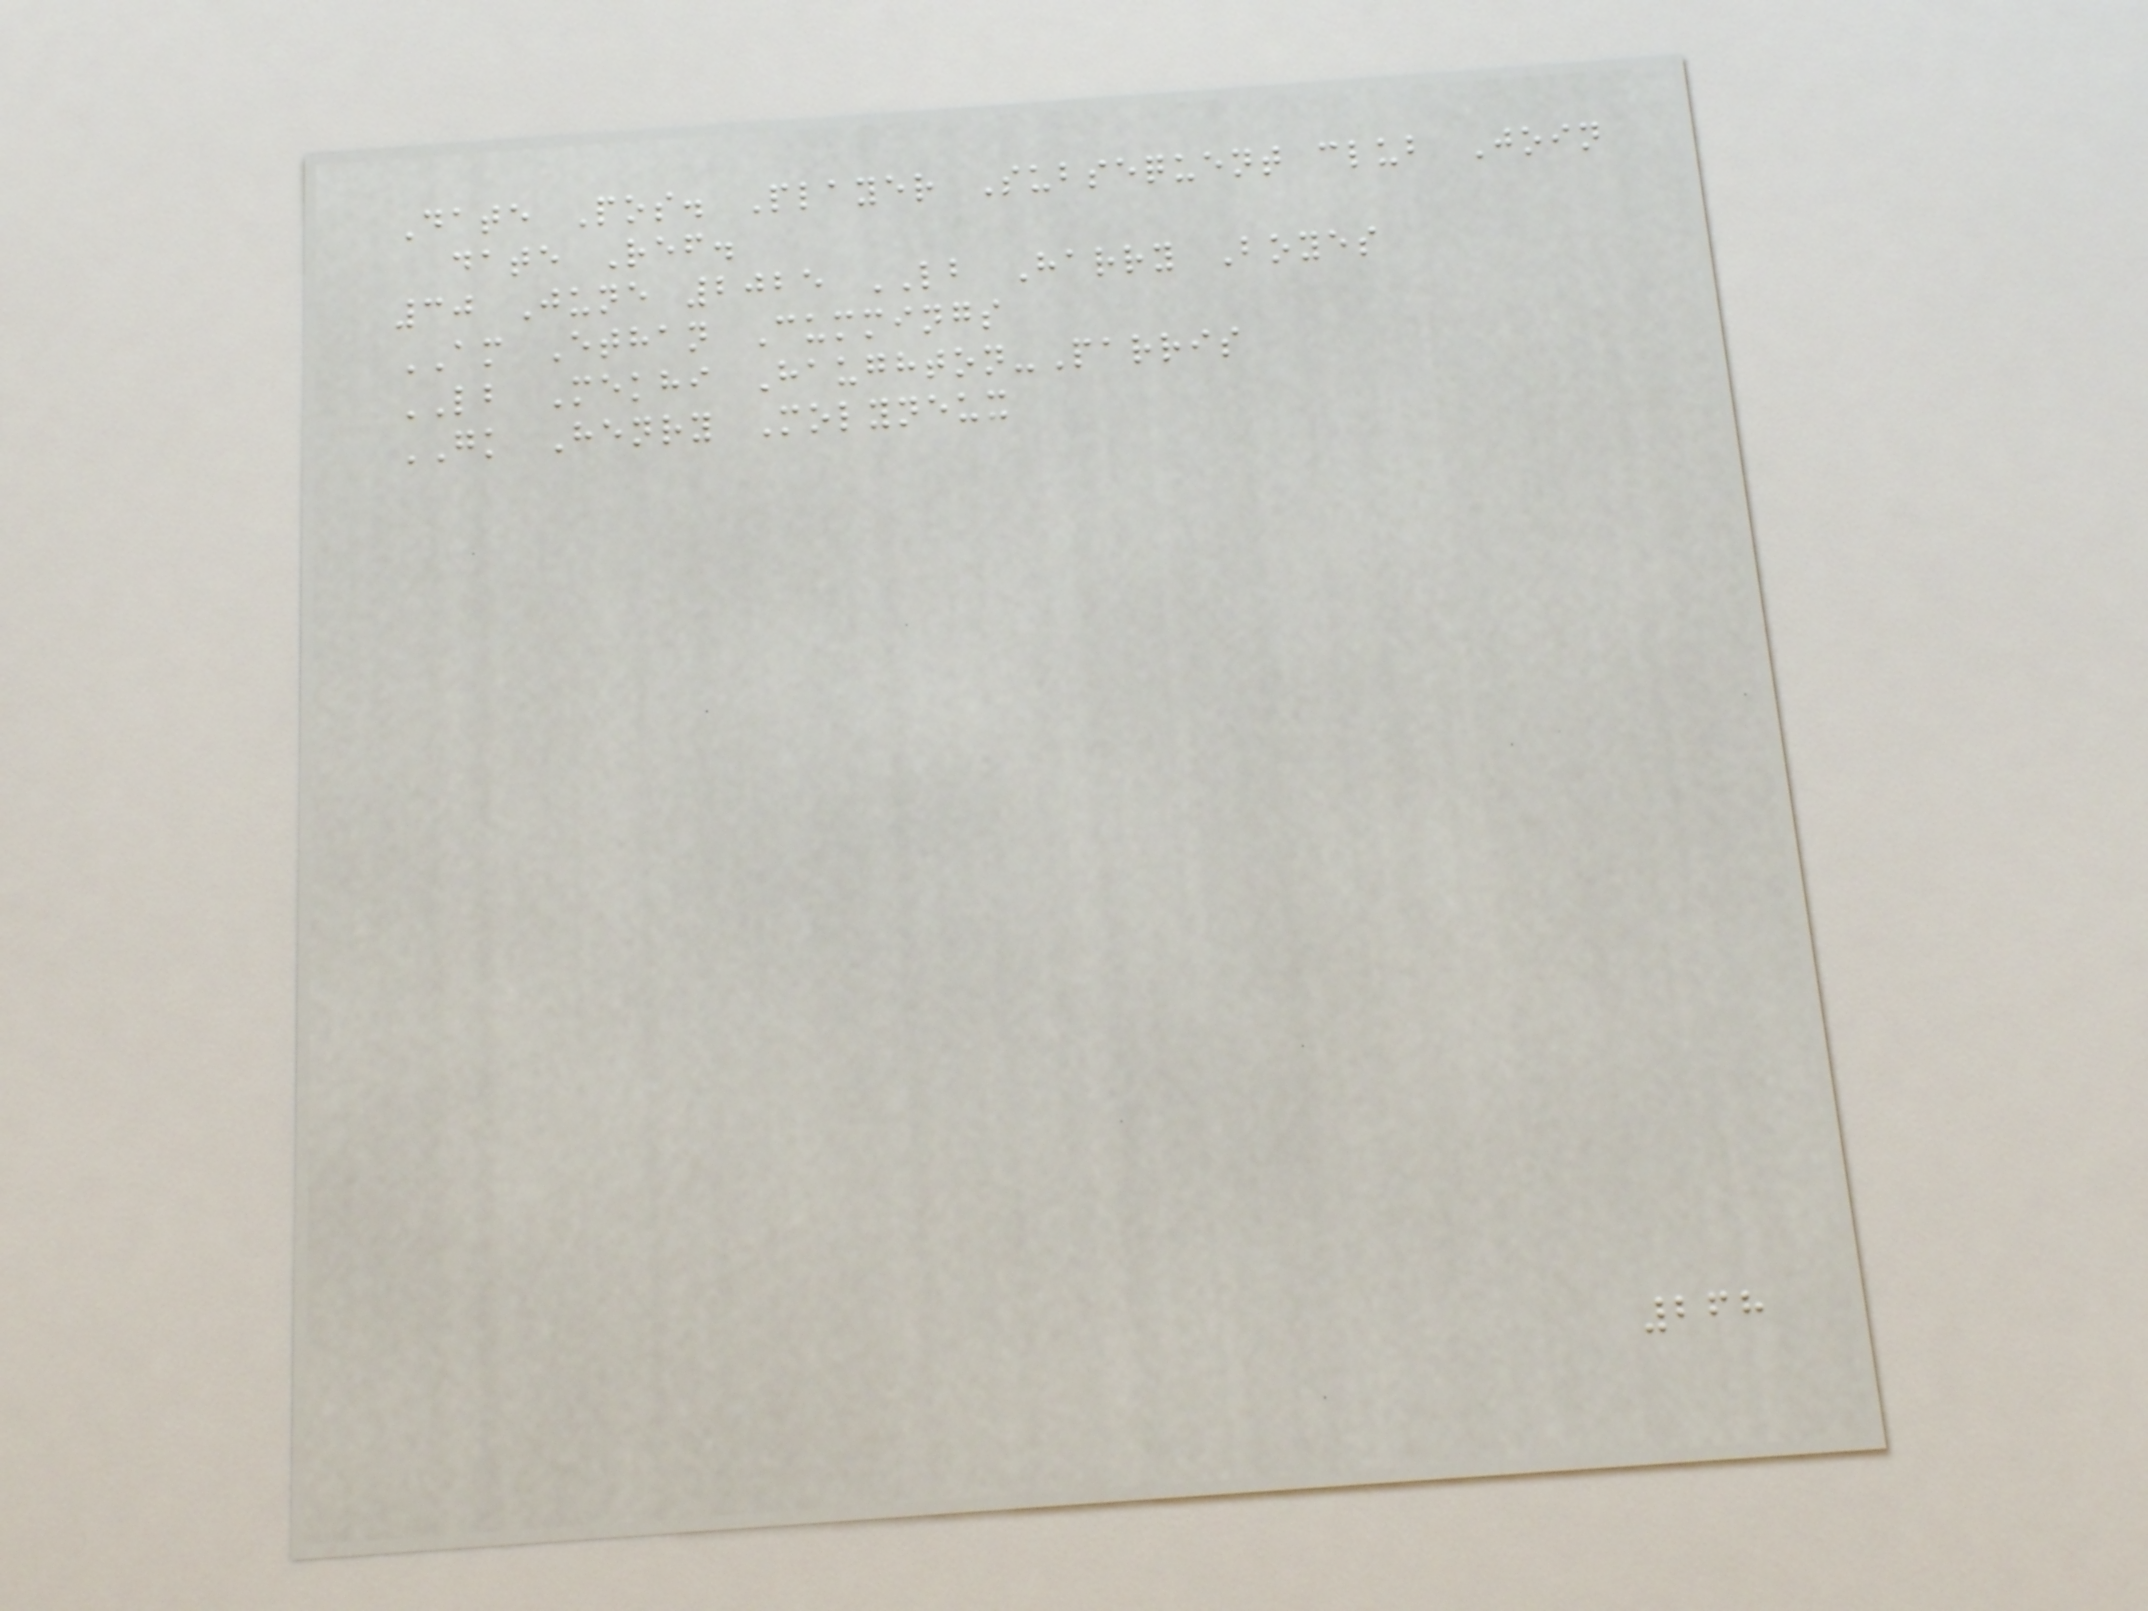Date Pos. Player Subsequent club Join
date Ref.
30 June 2025 LB Harry Boyes
AM Ethan Cummings
LB Mekhi Haughton-Parris
GK Henry Molyneux
268
